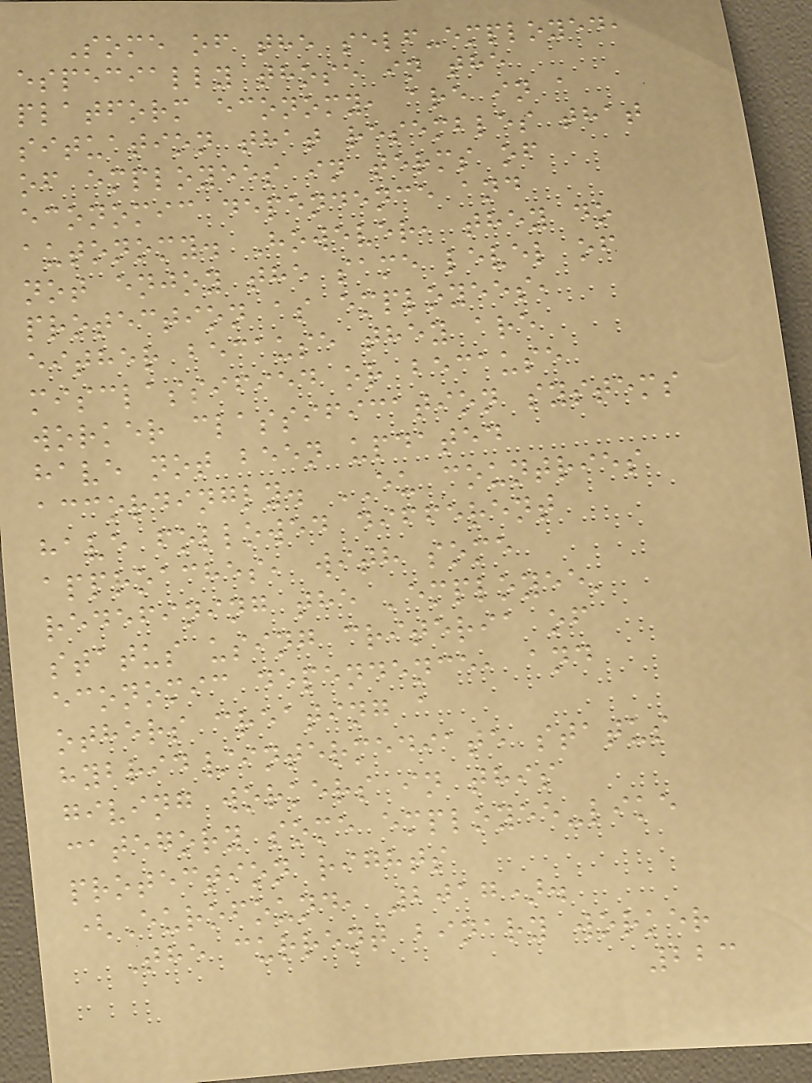Some of the self-employed,
especially those in the
platform economy, are in a
situation that resembles that
of employees in terms of
economic dependence and
autonomy. However, they do
not enjoy the same level of
protection as employees,
either because they are
misclassified or because
worker classification systems
have not been updated
accordingly. EU countries
have followed different
approaches, with some
redefining the 'employee'
status using criteria of
economic dependence, and
others creating a
hybrid/intermediate status
giving workers in this
category some employee-like
protection rights
(Eurofound, 2017).
The current binary worker
223
